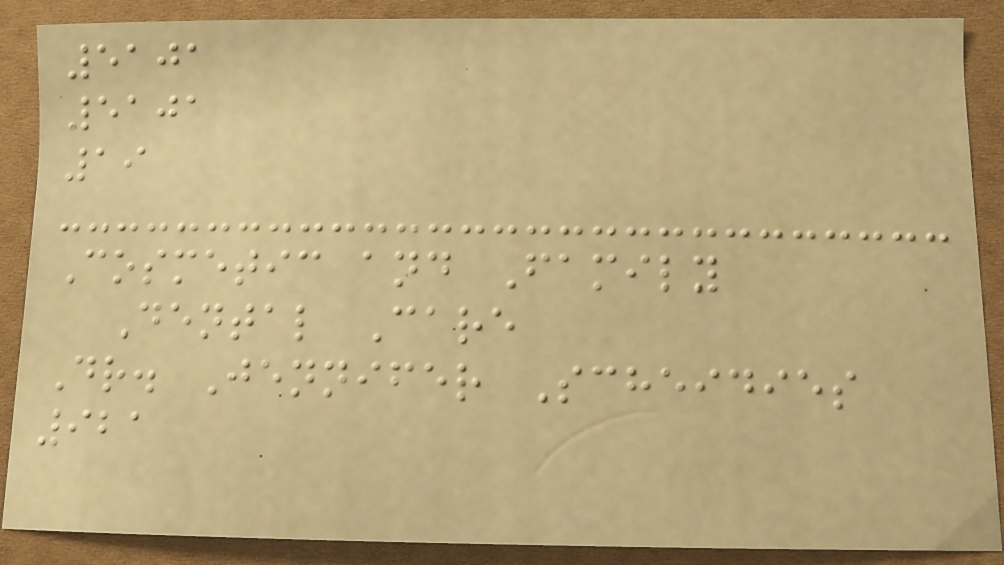5101
5101
19
Cosmetic and Family
Dental Care
Dr. Jennifer Scheidies
921
